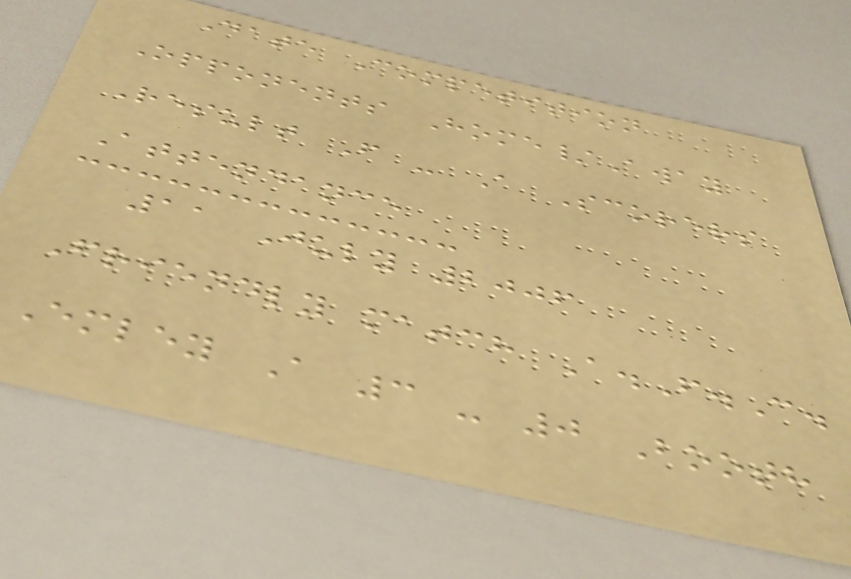Date Competition
Opponents Home/Away
Result F - A Scorers
Attendance
11 July 2006
Friendly match A.F.C.
Emley A 3 - 0 Booth
